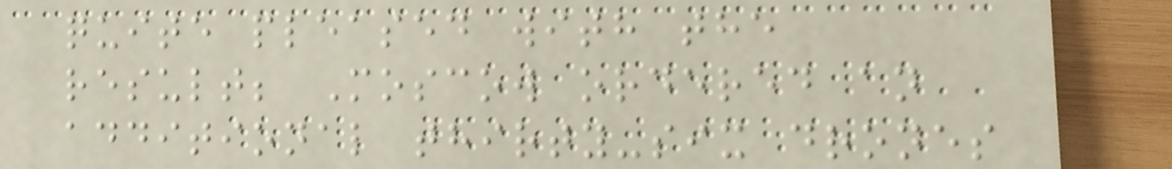quite pleased with the
result; Moscow ordered an
additional thirty-six drones
